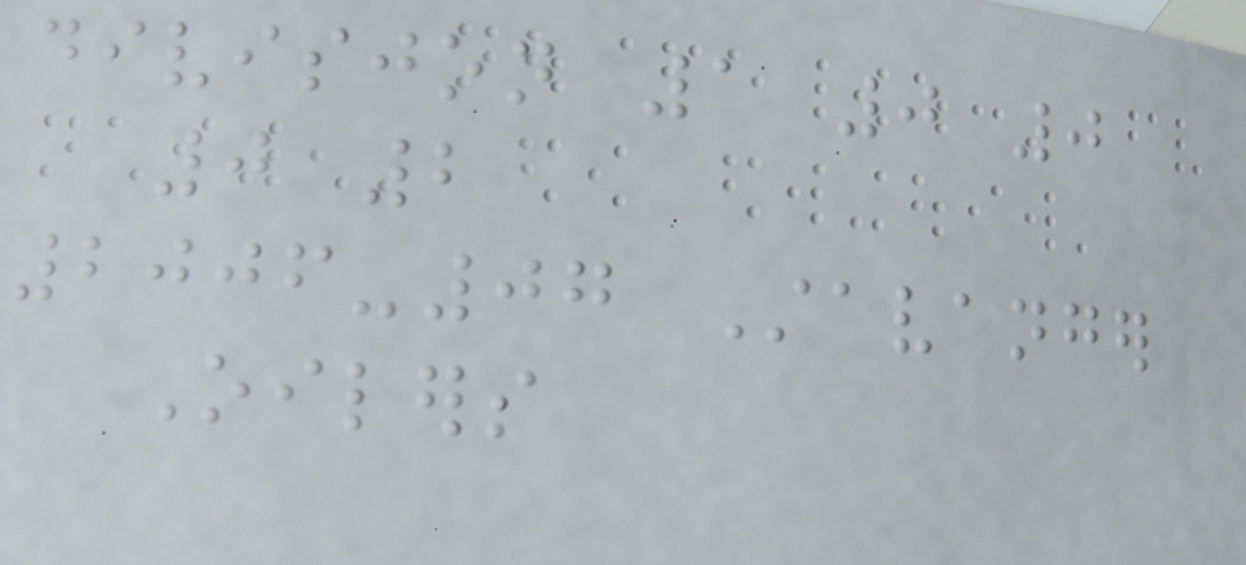divisjon 1 0 0
0 2
2006-07 Stavanger
Oilers
